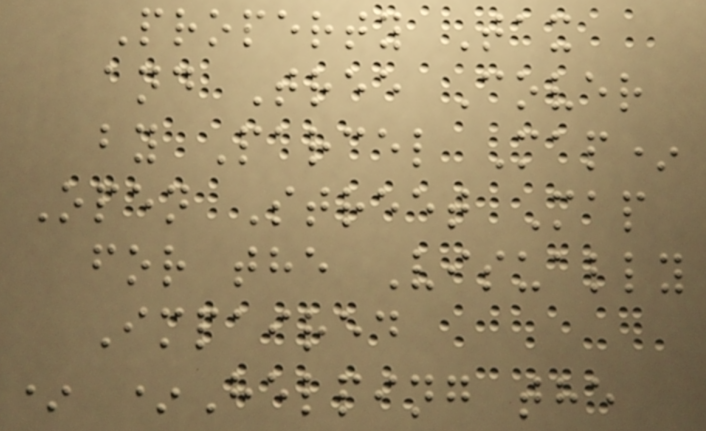Property Tax
and Tree Cover
by Parcel Map*
Open Street Map
for the Visually
Impaired
* *Helping the
